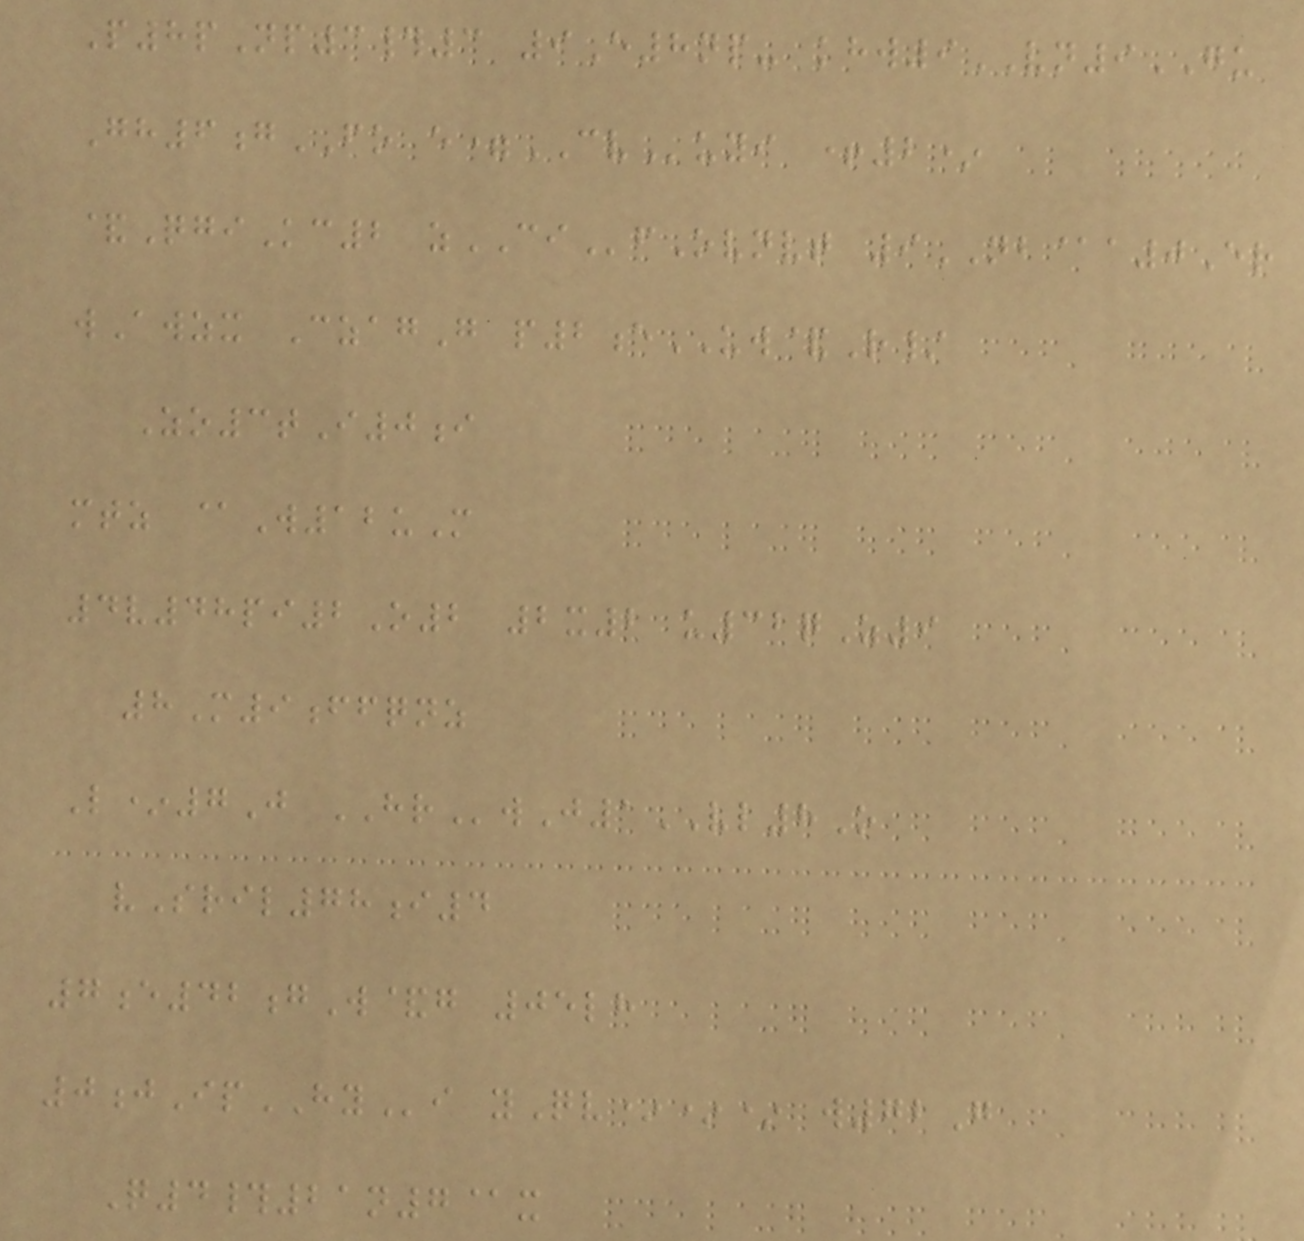P8pNp3#3 9E8np- khw9VN9GU
Gh6gFO e=CVuyi +2*
&QgiKc2 zCIfOvnvt 9NB@a0Er
wAwzx CzagG p2eUW&R/
Zo3tI0i
mtz @W12uM
4v48pi2O2 2x2 u32qZ9
8M9ffqnz
L*7J HRwJ1VL8O
vSril78i4
7e42gW&g 05lh
0jIpHYi yQv*** w72G
Q4#21n7@x
